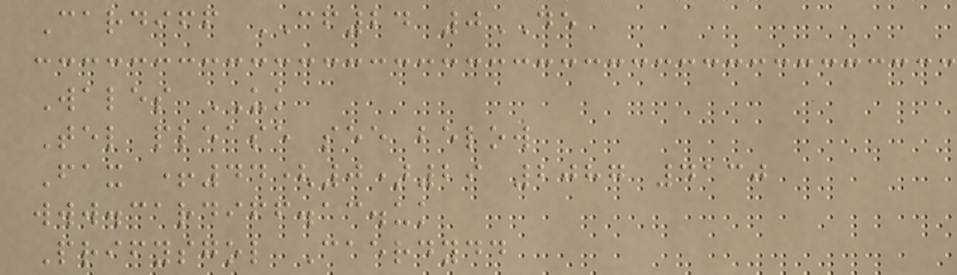Cardiff CF24 0DE
Wales UK
Tel please see below
Fax +44(0)29 2087 4130
www.cardiff.ac.uk
Prifysgol Caerdydd
